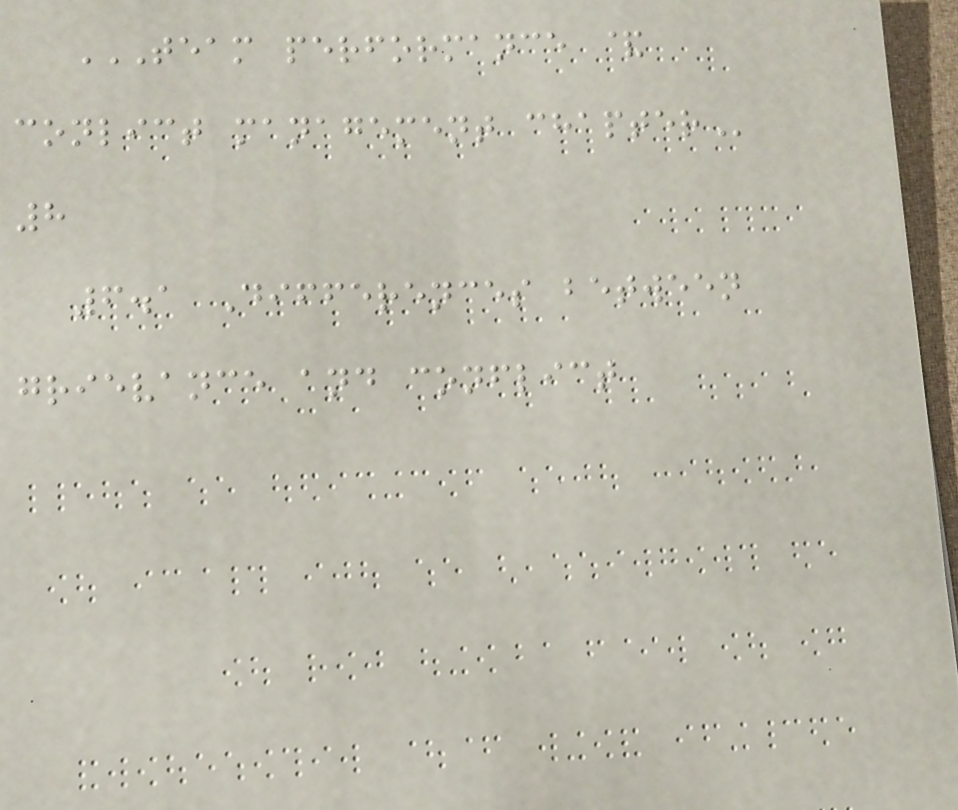TEAM PERFORMANCE &
CONLICT MANAGEMENT CHAPTER
8
6.1 Differences between
grievance and conflict
